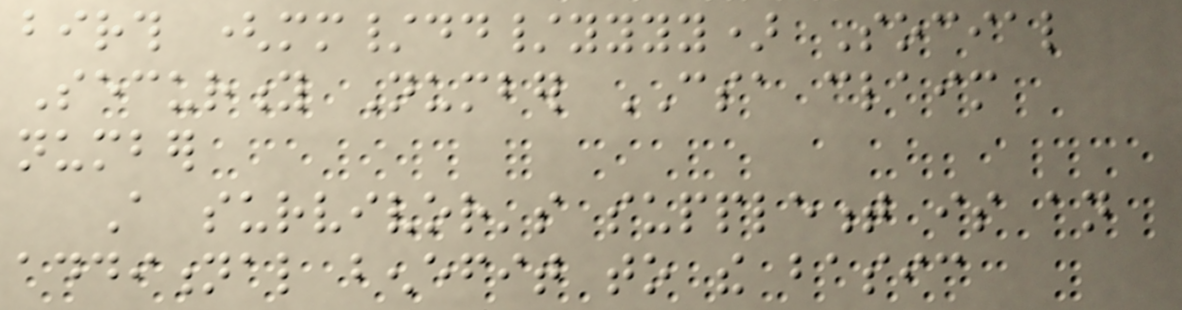birth (mm/dd/yyyy) Social
Security Number CSA claim
number
A survivor's supplement is an
additional benefit to the basic
